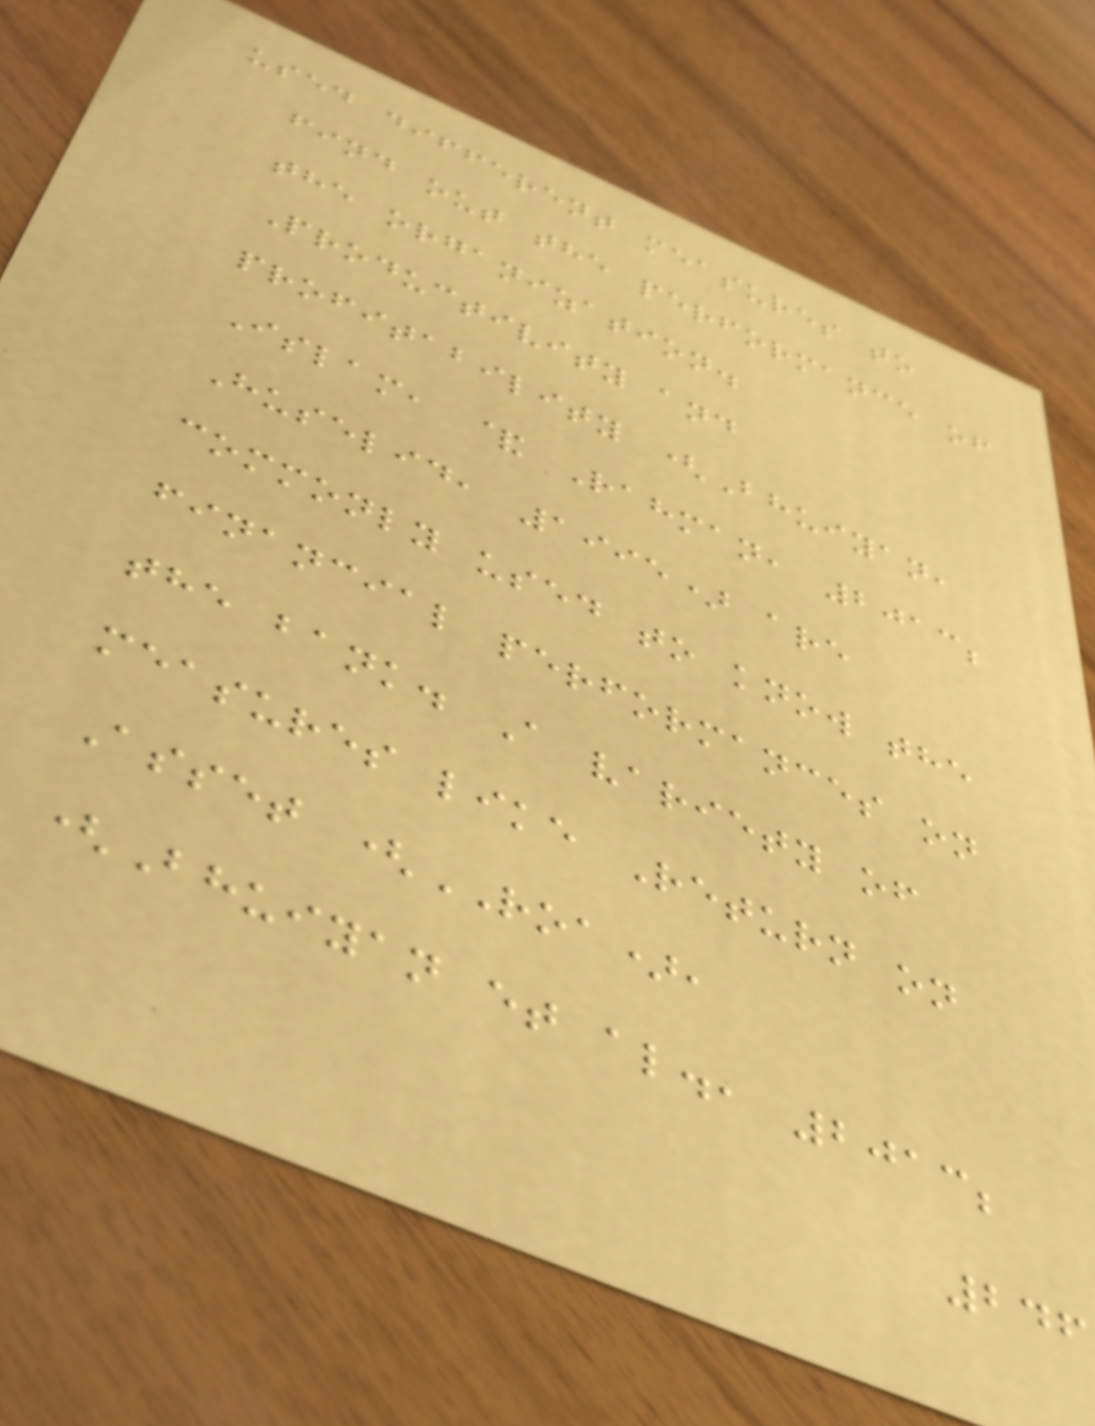used different measures to
find out the performance of
the organization.
Productivity and
profitability (Bhuiyan,
Islam, & Rahman, 2013;
Huselid, 1995) are
commonly used to know the
financial performances on
the bank. A variety of
measures like Return on
Asset (ROA),
(Bhuiyan et al., 2013;
246
